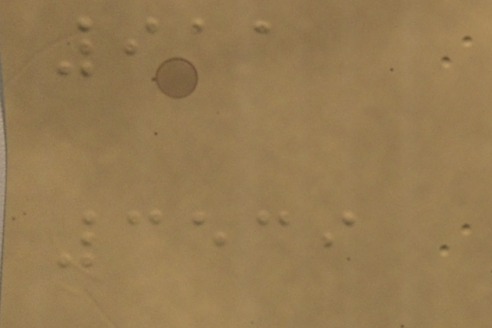911
3539
